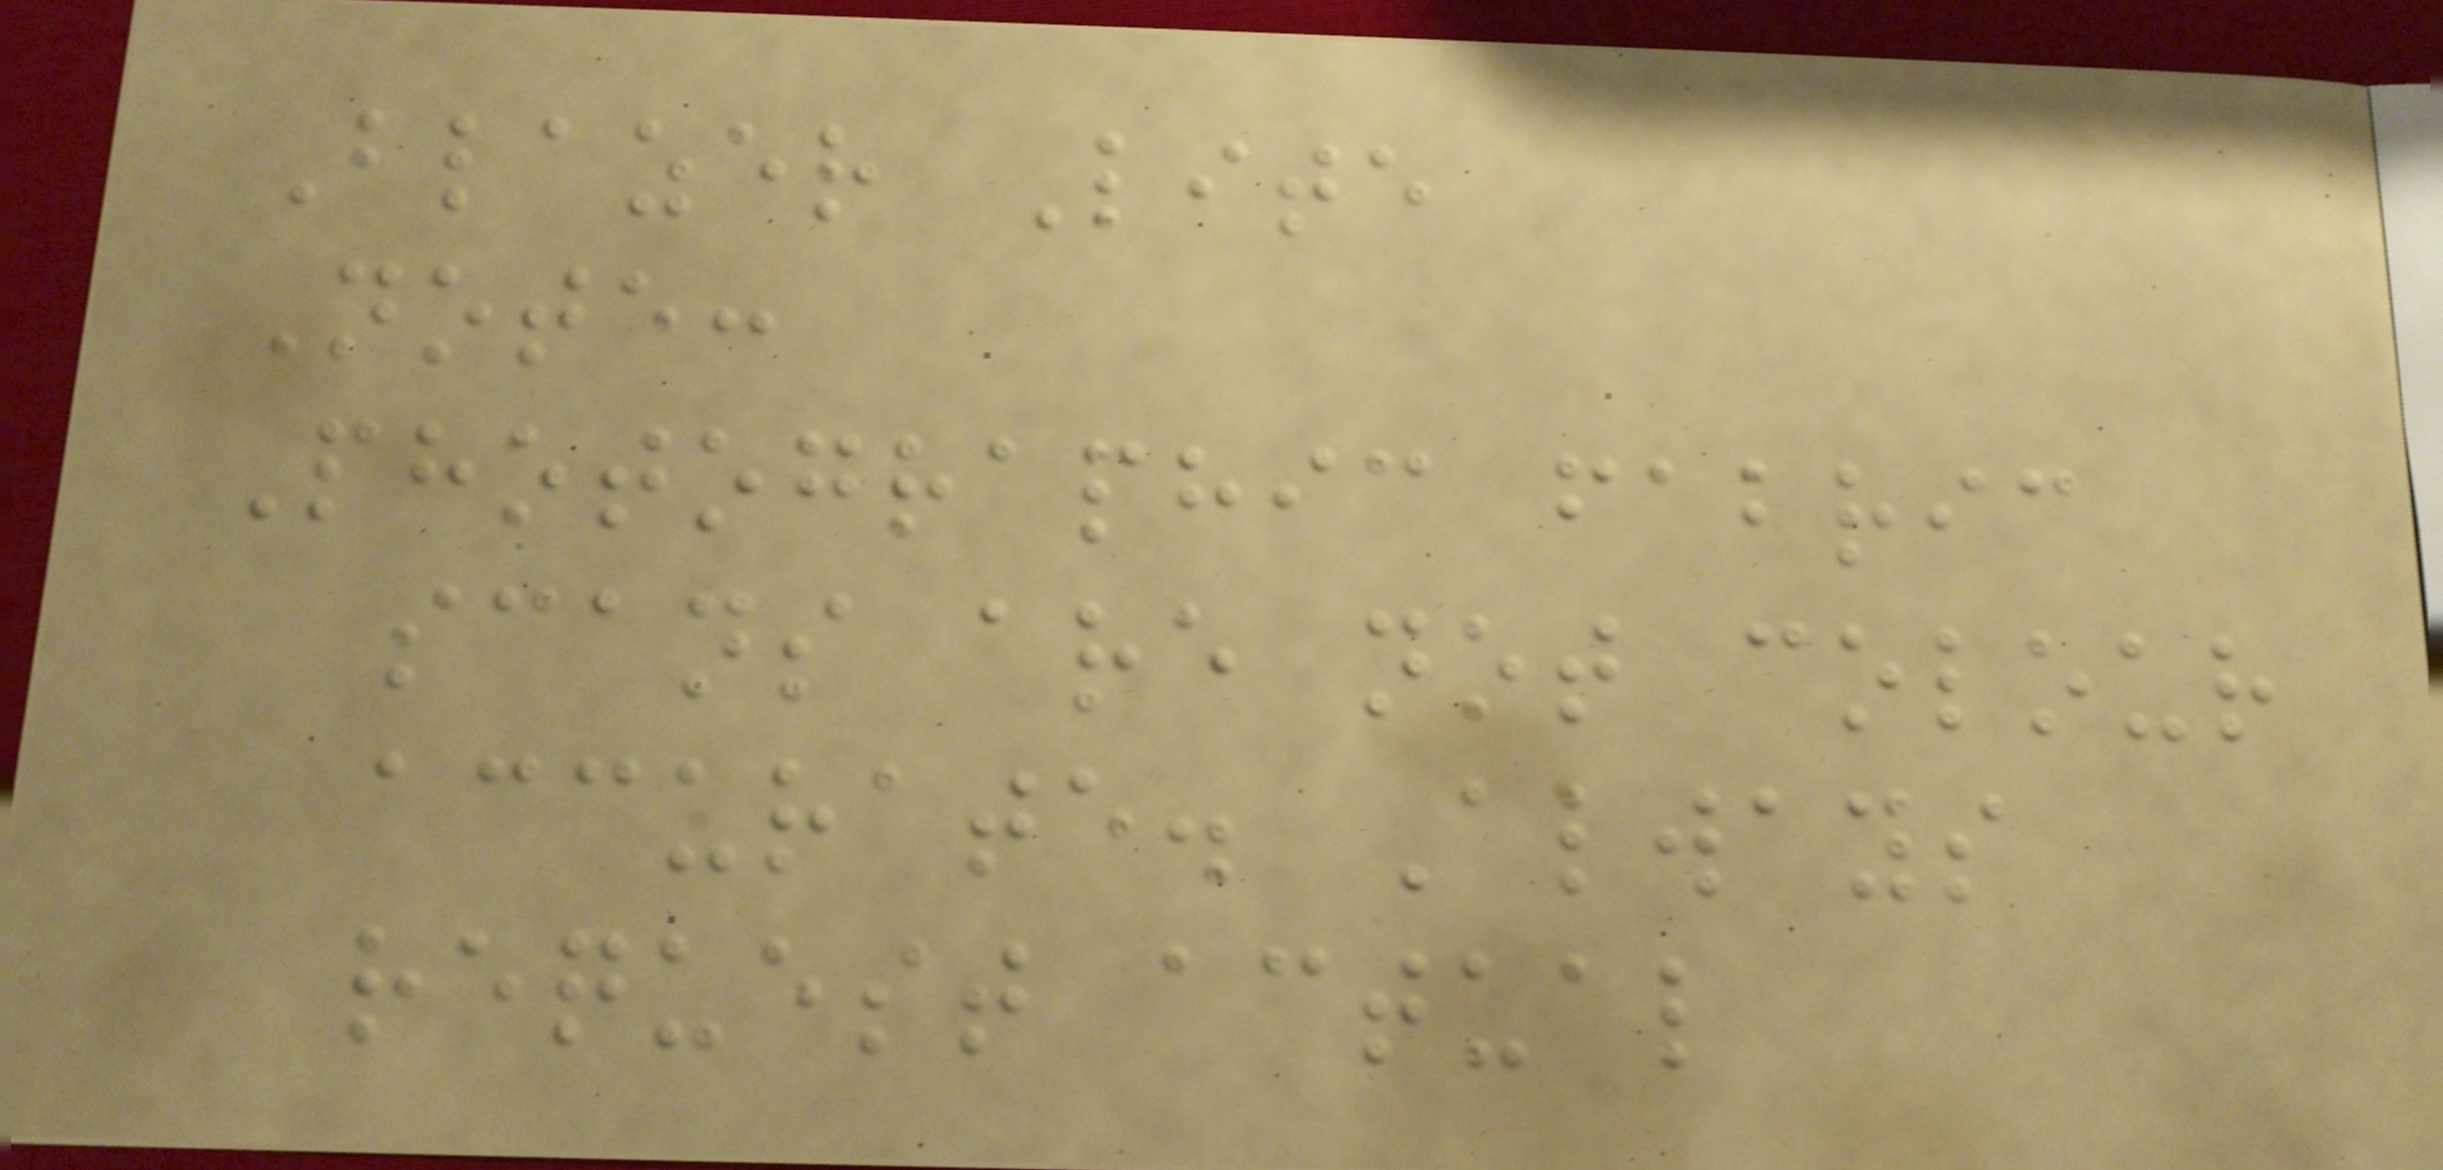Blazer Lite
Note:
Photographic fabric
scans are not colour
accurate. Always
request actual
